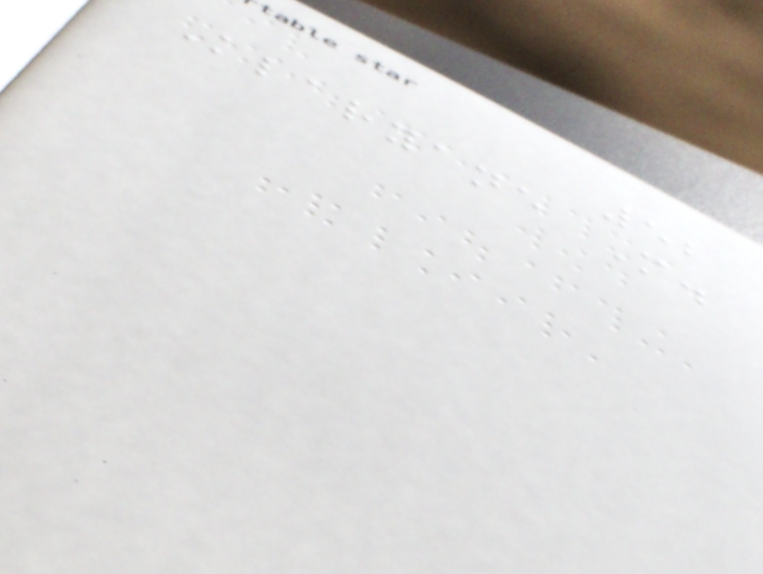52
Klaryane M.
